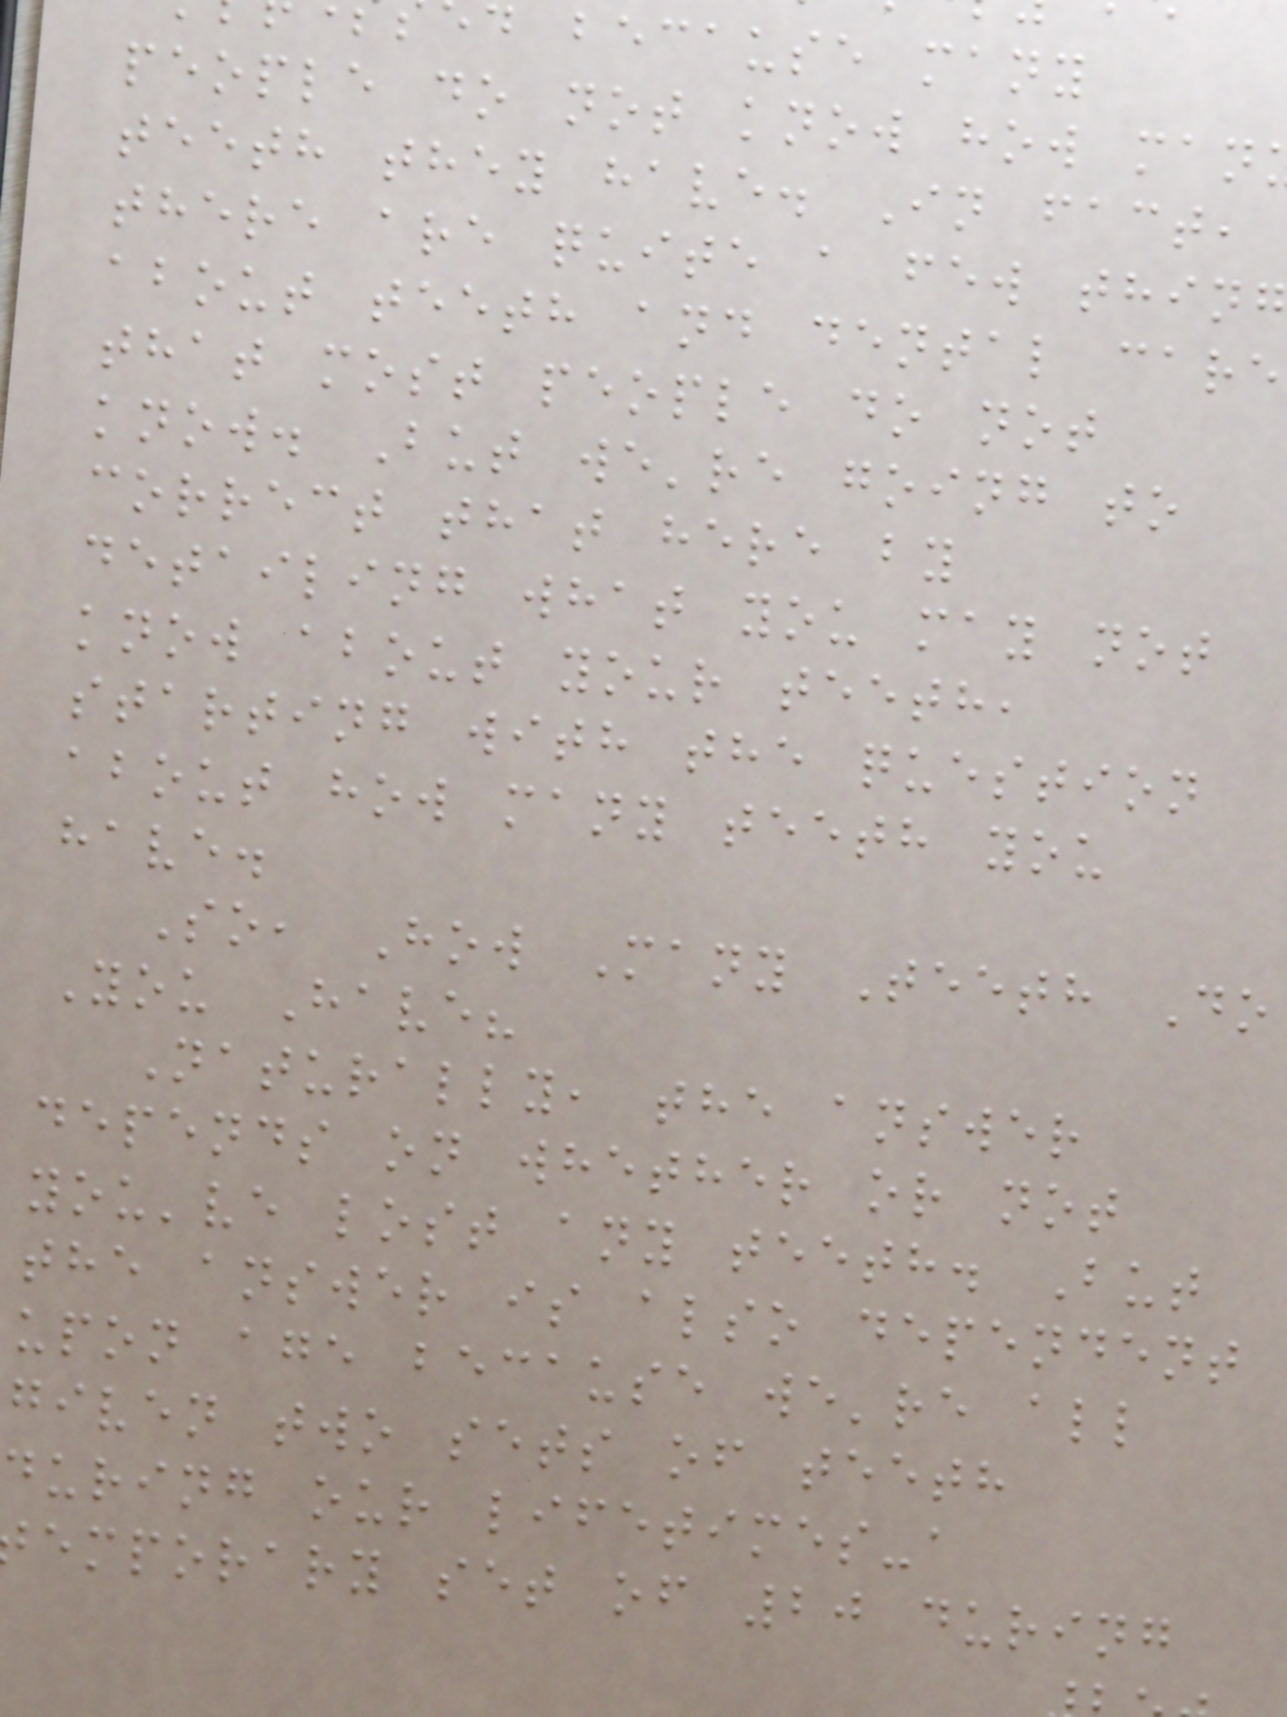d because many
people do not know how man
teeth they have. In fact,
there are quite a few thing
about teeth and dental care
that most people do not
know. But we're going to
correct that here by
detailing what you may not
know about your teeth,
starting with the question
about how many teeth you
have.
So, How Many Teeth Do
You Have?
Naturally, the answer
depends on whether or not
you've lost any teeth. But
the answer is also dependent
upon age because we're all
given two sets of teeth
during our lifetimes-a
emporary set of 20 during
